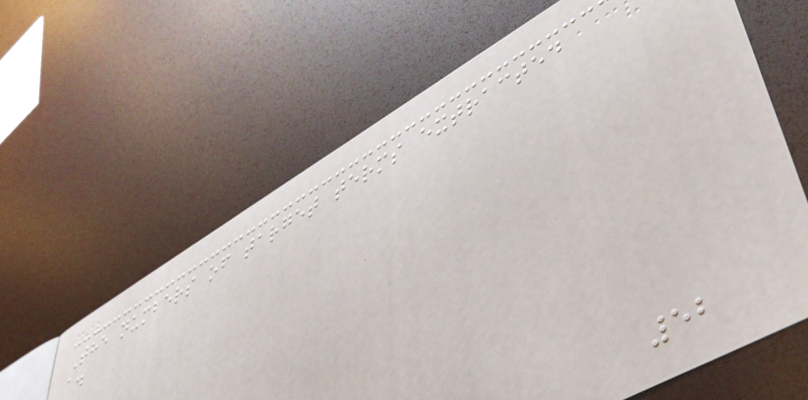The numbers of target terms extracted
a.
52
